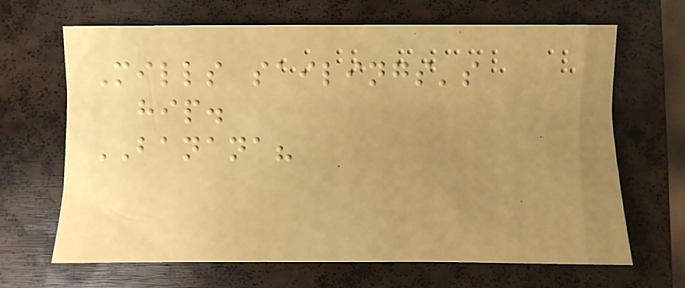Mills sailings's
hip.
BANANA?
